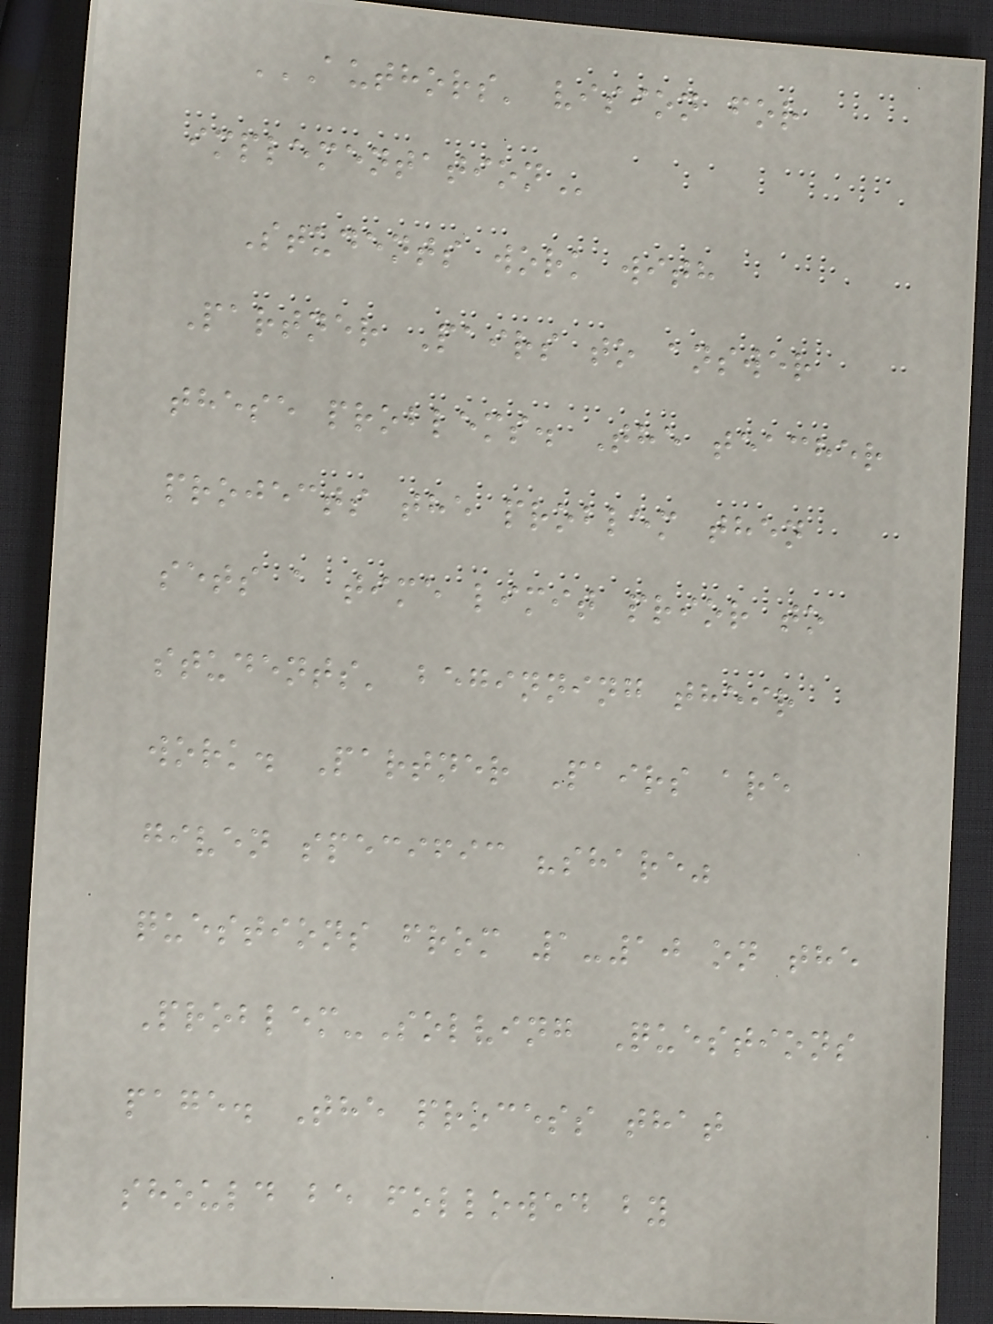AUTHORS' VISION FOR
IMPLEMENTATION
Students work with
Partner Pairs to answer
these problems. The teacher
projects the problem then
sets a time limit prior to
students' beginning their
work. Partner Pairs are
given specific "share"
questions from 1-10 on the
Problem-Solving Questions
page. The process that
should be followed by
